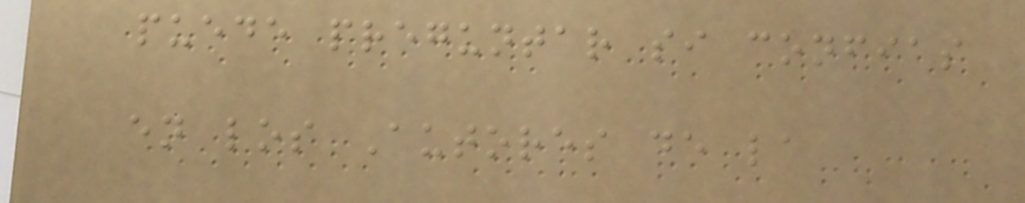puede preguntar si confias
en los Autores de la
